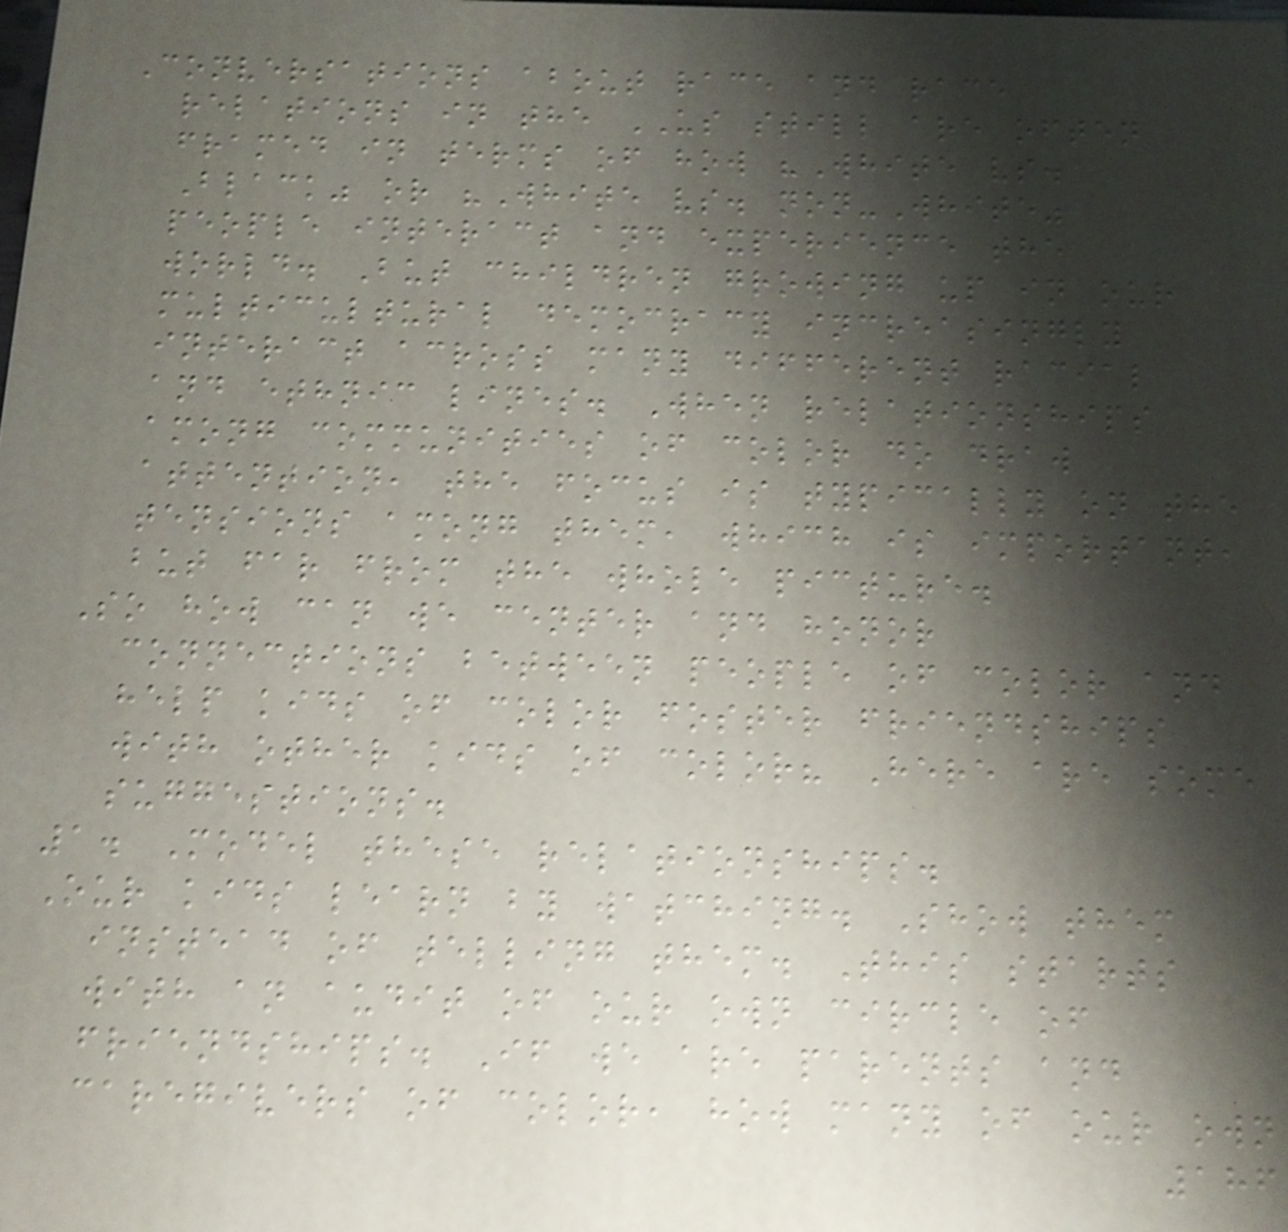Conversations about race and race
relations in the US still are often
framed in terms of how "White vs.
Black" or "White vs. non-White"
people interact and experience the
world. But children growing up in our
multicultural democracy increasingly
interact across many different racial
and ethnic lines. When relationships
among communities of color do draw
attention, the focus is typically on the
tensions among them, which is important,
but far from the whole picture.
So how can we center and honor
connections between people of color and
help kids of color foster friendships
with other kids of color? Here are some
suggestions.
1. Model these relationships.
Our kids learn by watching. Show them
instead of telling them. This starts
with an audit of our own circle of
friendships. If we are parents and
caregivers of color, how many of our own
186
